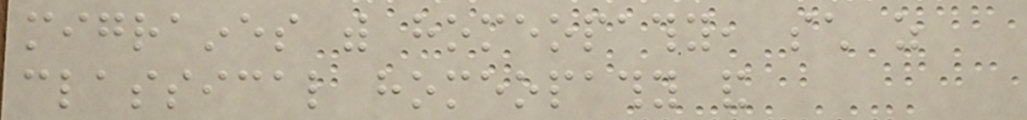migraines with homeopathy, such as
classical homeopathy and
